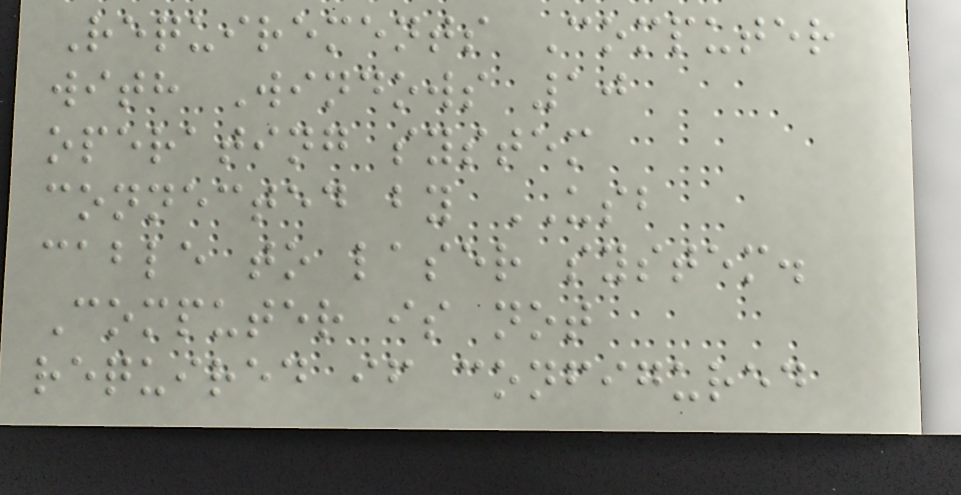Requirements Computer
with Windows 10
operating system
connected by USB
cable to laser system.
Computer is not
required if configured
